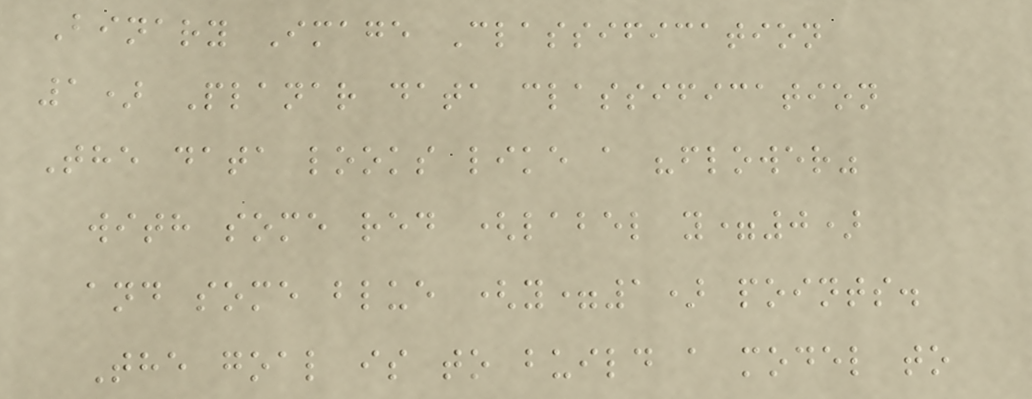Binary Image Classification
1) Planar data classification
The data looks like a "flower"
with some red (label y=0)
and some blue (y=1) points.
The goal is to build a model to
